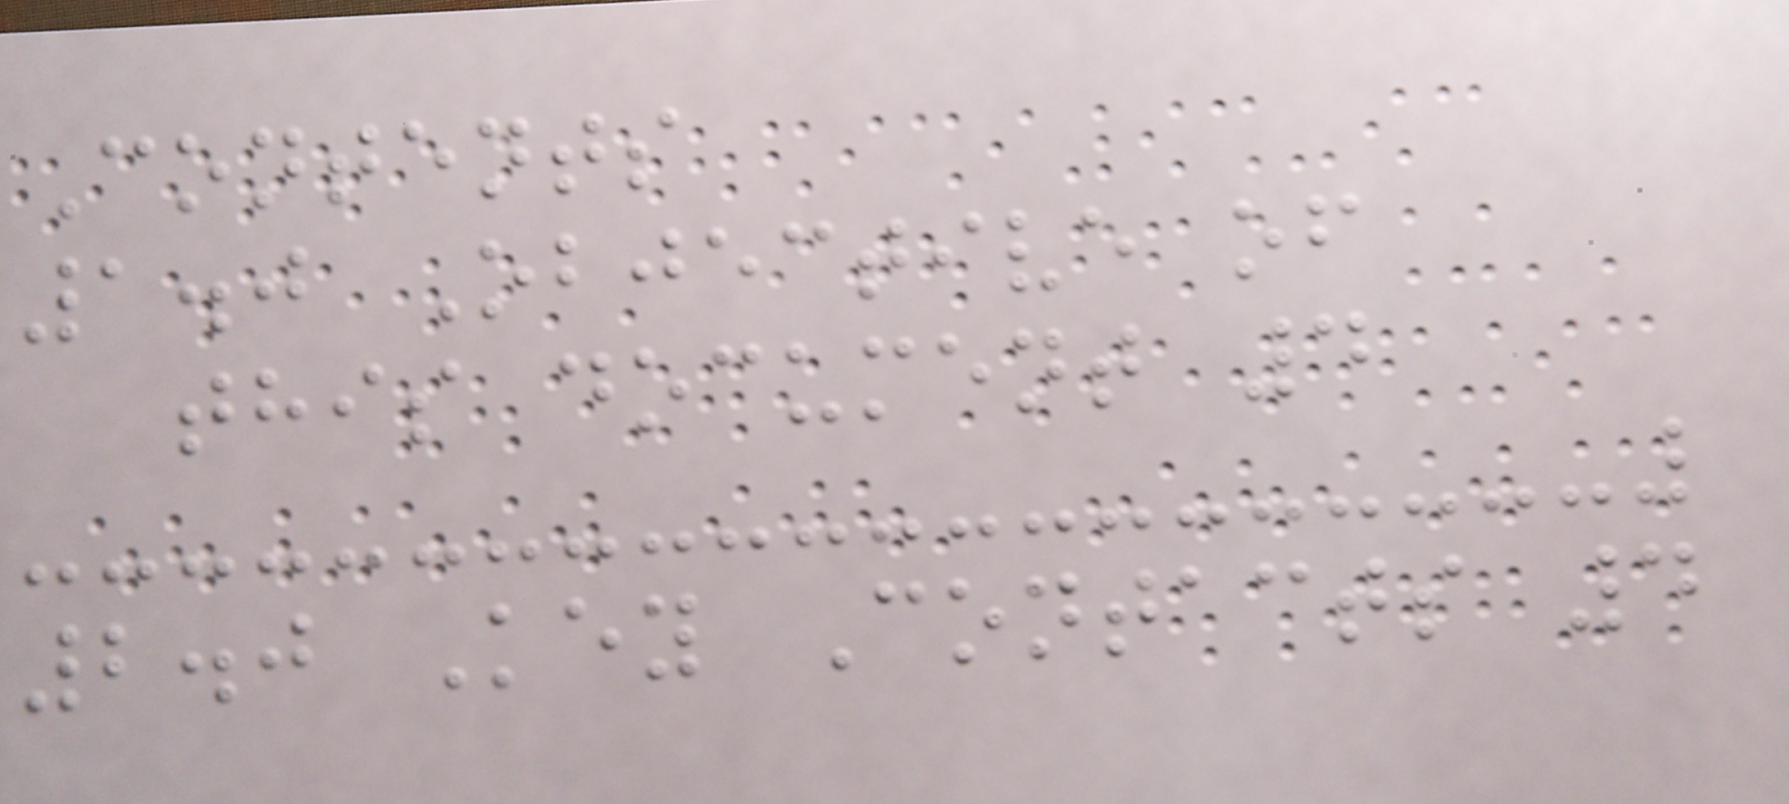Contents
1.0 Objective of
this document 4
2.0 Key Contacts 4
